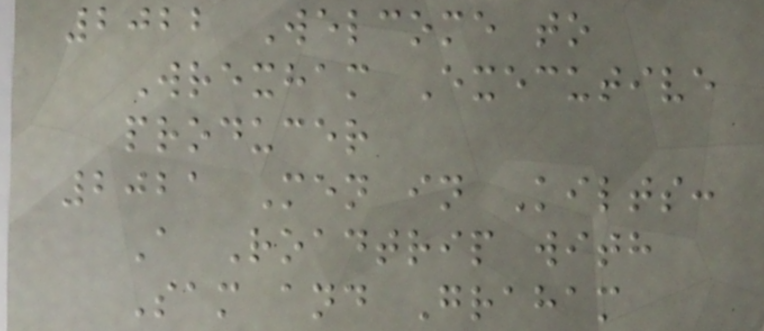2022 Welcome to
Wrexham Executive
producer
2021 Men in Kilts:
A Roadtrip with
Sam and Graham
